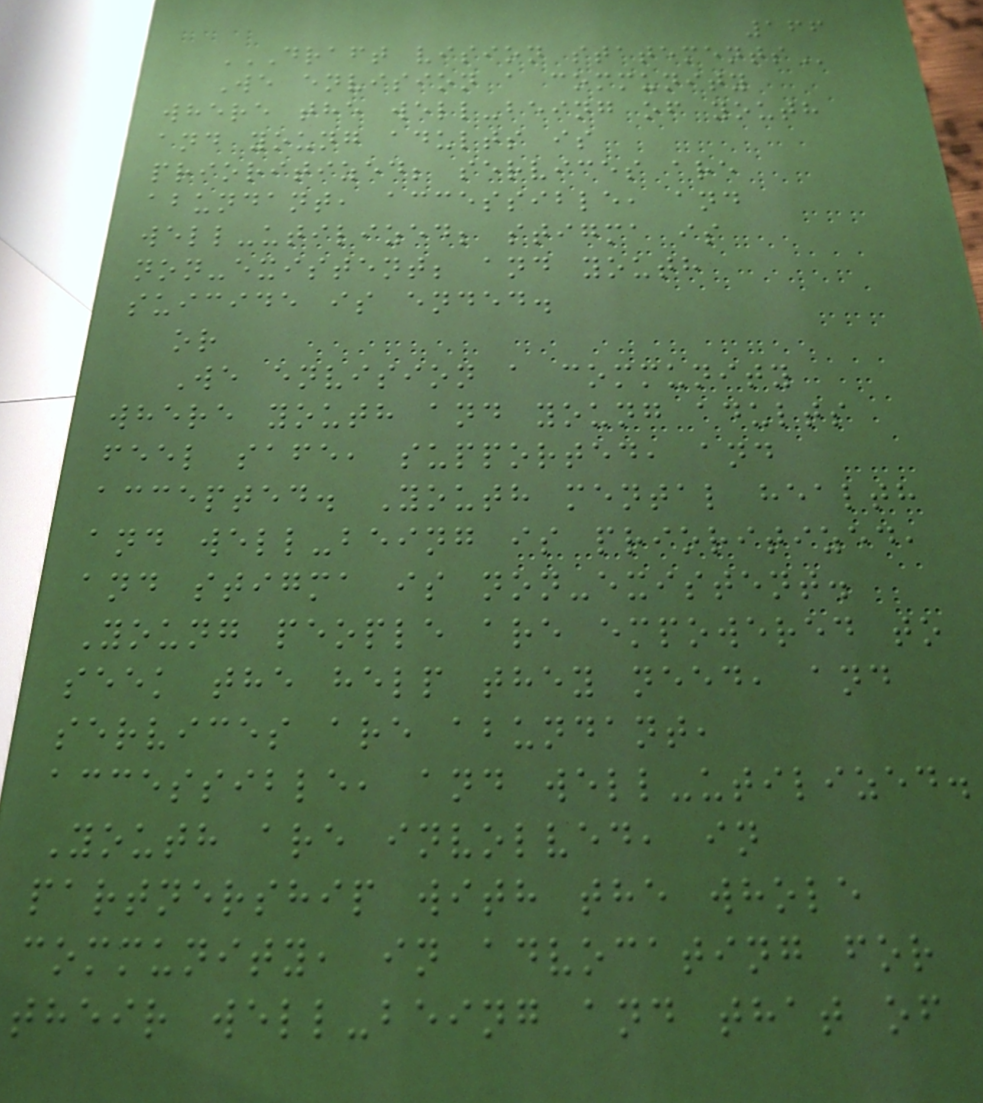166
DRAFT VISION STATEMENTS
We envision a community
where the well-being of youth
and young adults is
prioritized; services are
abundant, accessible, and
well-utilized; stigma is
non-existent; and youth
suicide is ended.
or
We envision a community
where youth and young adults
feel safe, supported, and
accepted. Youth mental health
and well-being is prioritized,
and stigma is non-existent.
Young people are empowered to
seek the help they need, and
services are abundant,
accessible, and well-utilized.
Youth are involved, in
partnership with the whole
community, in advocating for
their well-being and that of
